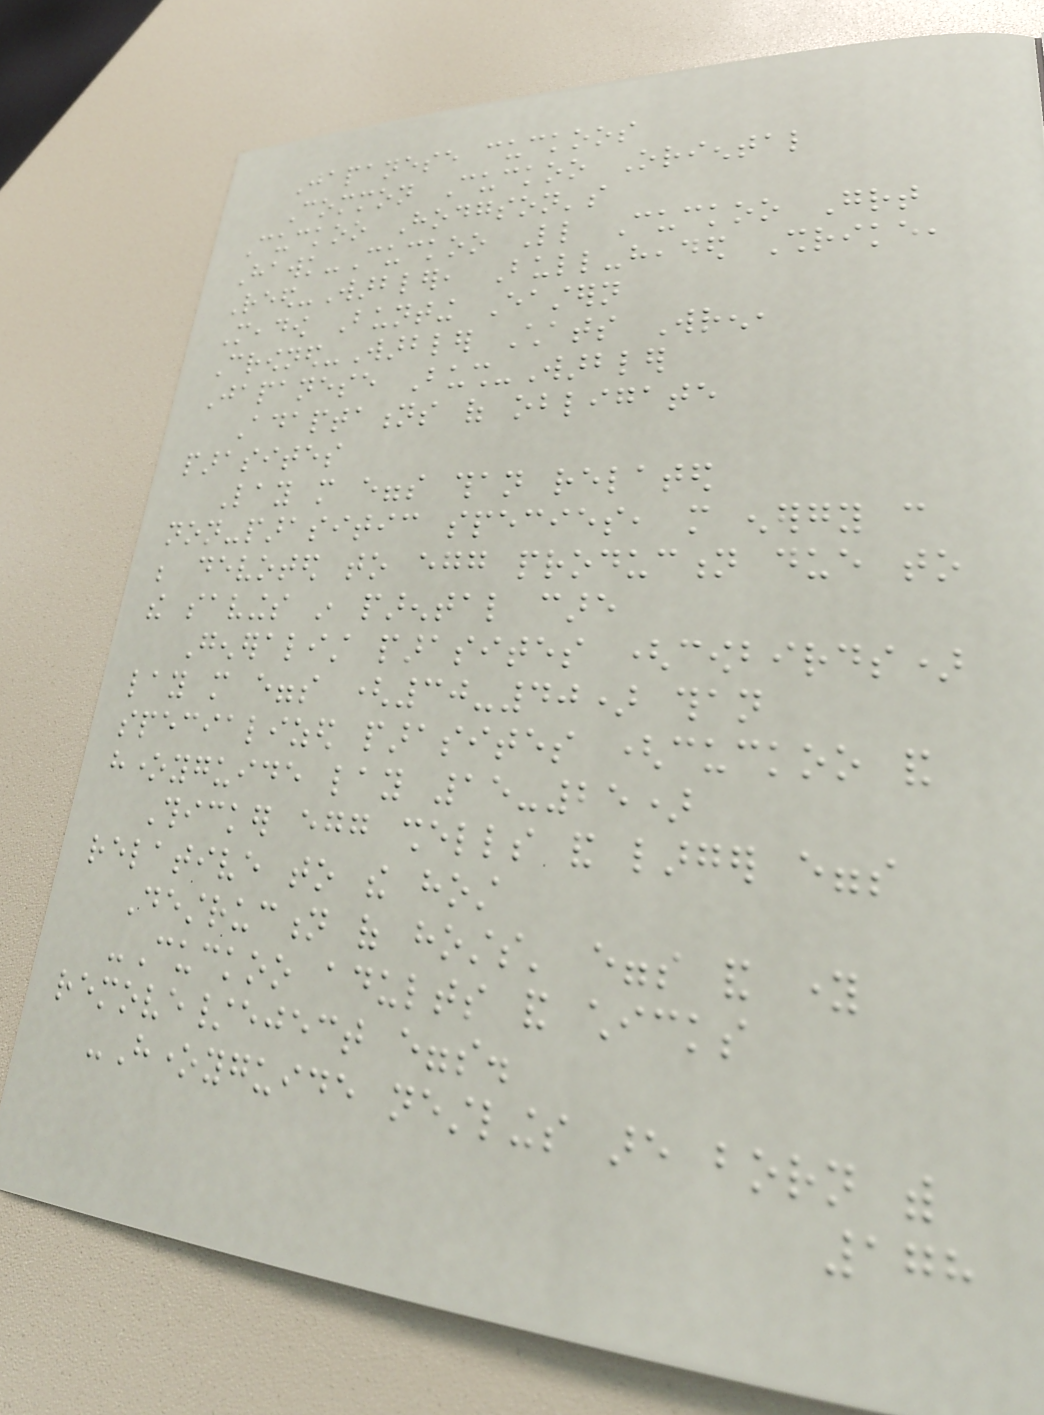Japanese cuckoos
Common Cuckoo Oriental
Cuckoo Hodgson's
Hawk-Cuckoo Little Cuckoo Great
Reed-Warbler, Bull-headed Shrike,
Meadow Bunting Eastern
Crowned-Warbler Chats Wren,
Japanese Bush-Warbler
Adaptations of obligate
parasites
Lay more eggs than related
non-parasitic species, more energy can
be devoted to egg production due to
the savings in parental care
Generalist parasites (cowbirds)
lay more eggs (30-40) than
specialized parasites (cuckoo and
honeyguide lay 15-25)
Thicker egg shells and larger eggs
relative to the host
Destruction of hosts' eggs and young
-Cuckoo adults and chicks
remove/eject eggs.
-Honeyguide nestlings are born with
178
